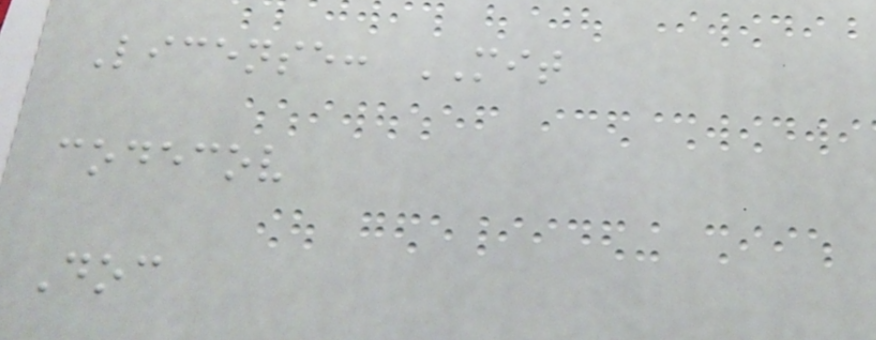License: MIT
codecov
Doc
